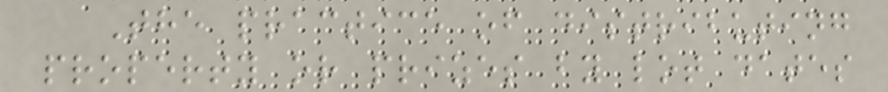The practice of distributing
property or prizes by lot dates
